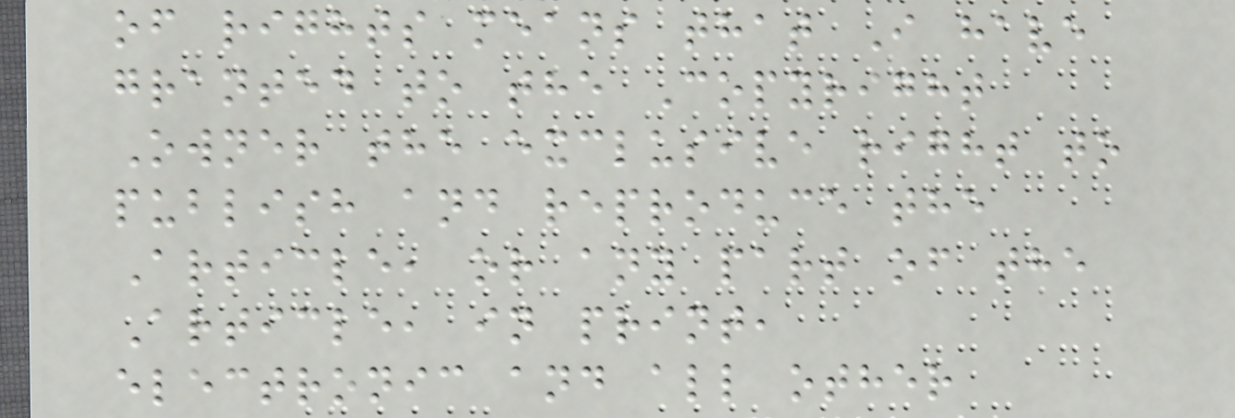of rights means that I have
granted to the Copyright
Owner the exclusive right to
publish and reproduce the
Article, or any part of the
Article, in print,
electronic and all other
